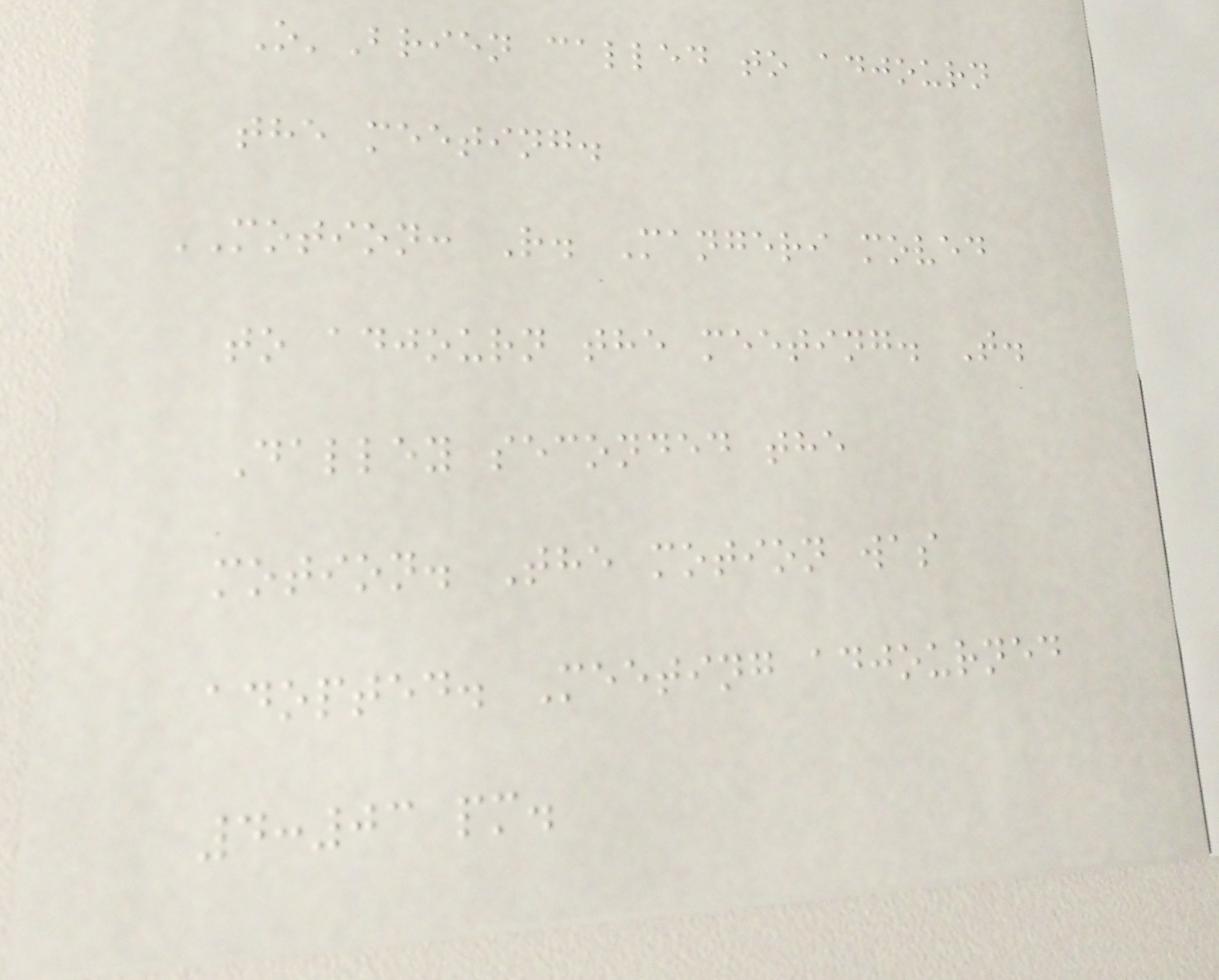O'Brien called to adjourn
the meeting.
MOTION: R. Mangeri moved
to adjourn the meeting. T.
Dalley seconded the
motion. The motion was
adopted. Meeting adjourned
4:03 pm.
